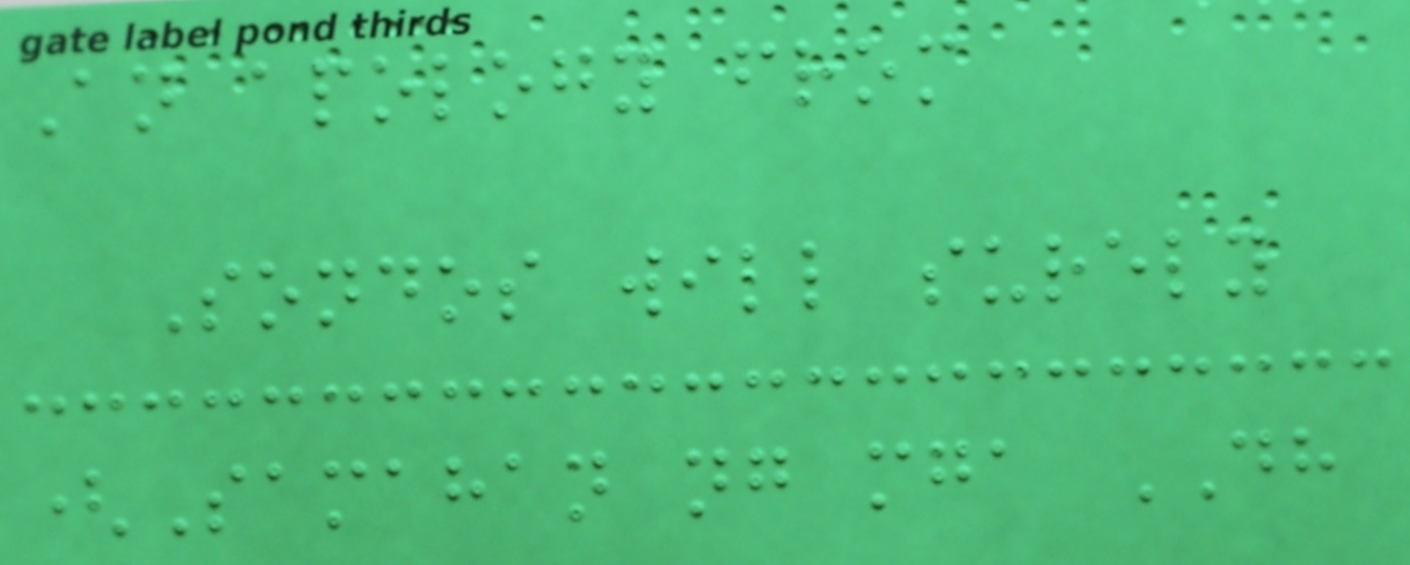An apology from
Sondos will surely
(Samahan ng mga DH
